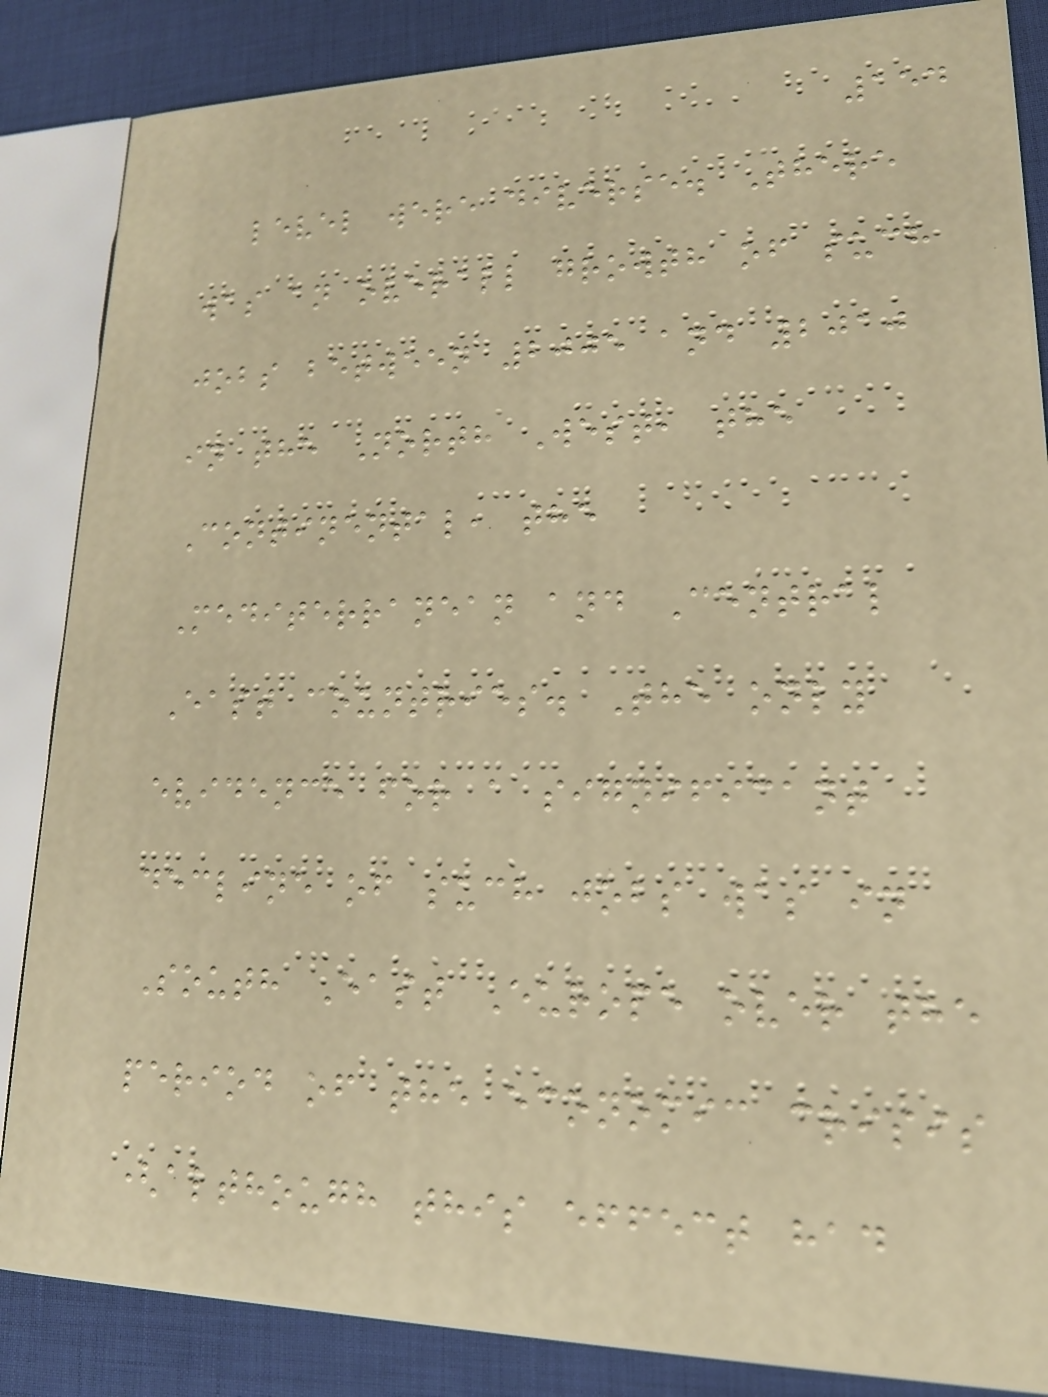154
level were diverse. There
was an overall growth of such
jobs between 2005 and 2010
in the North West, the
Continental, the
Mediterranean and Central
East countries. The only
evidence for a significant
decline of such jobs was in
South East Europe over the
period of the economic crisis
(although this effect had
